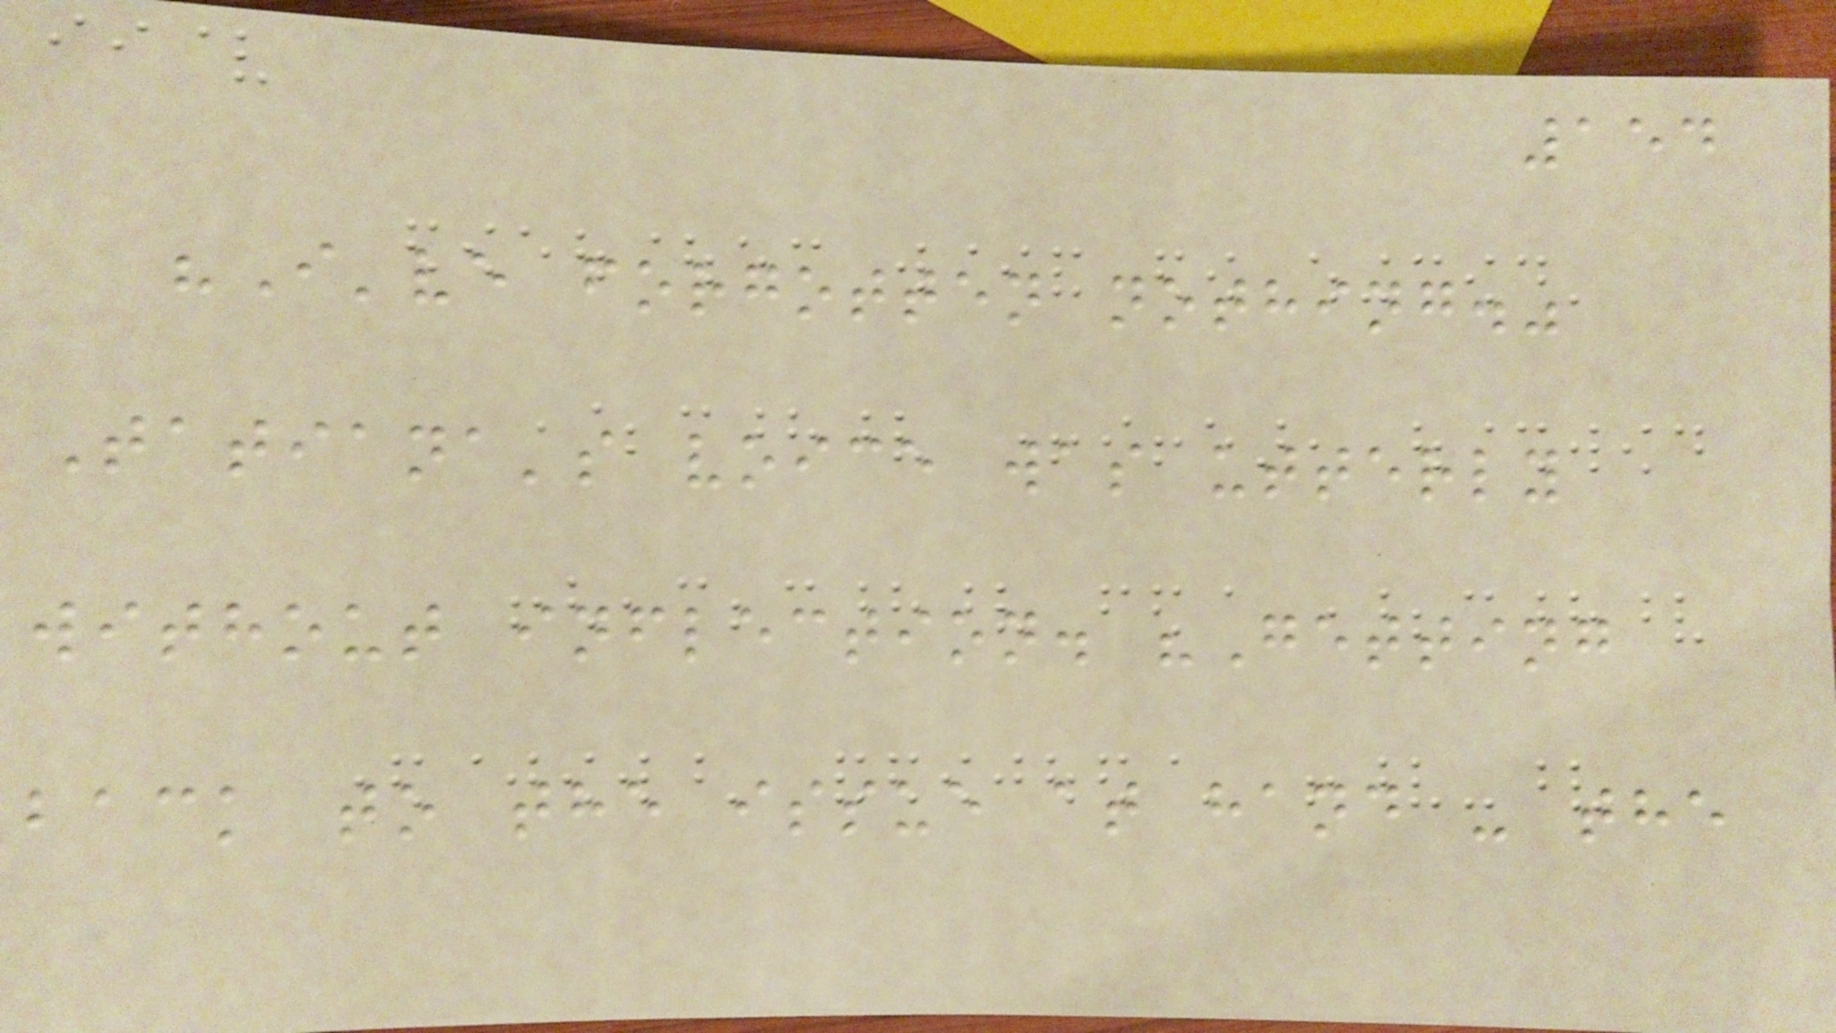154
"I've forgotten nothing."
Tatiana's voice was utterly
without inflection. "Getting
back to the issue at hand - the
